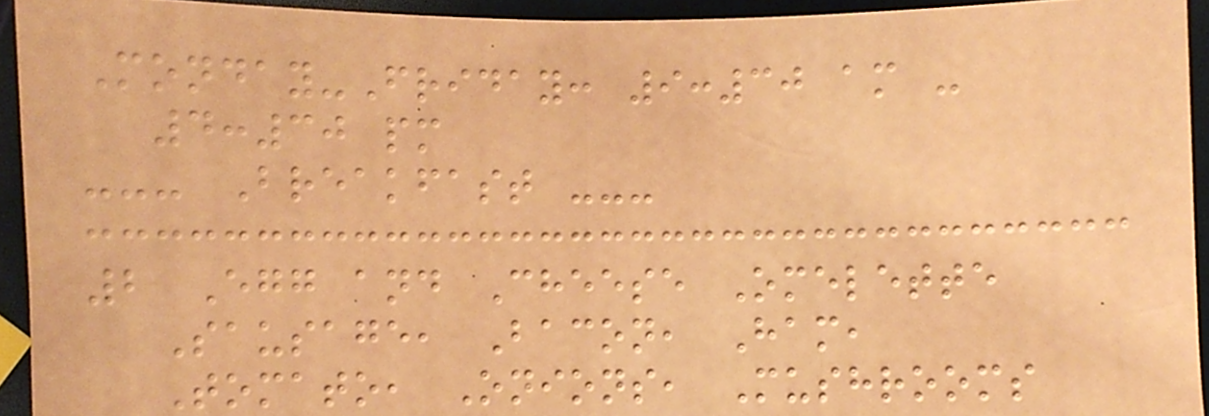Monday-Friday: 9:30 am -
4:30 pm
--- Breakfast ---
2 Egg and Cheese Omelette
Sausage, Bacon, Ham,
Tomato, Onions, Mushrooms
